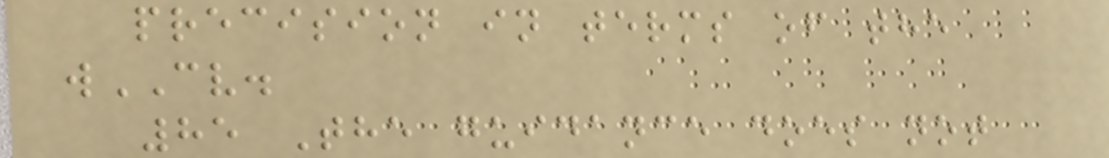precision in terms of the
wCV.
85 The guidance does not
